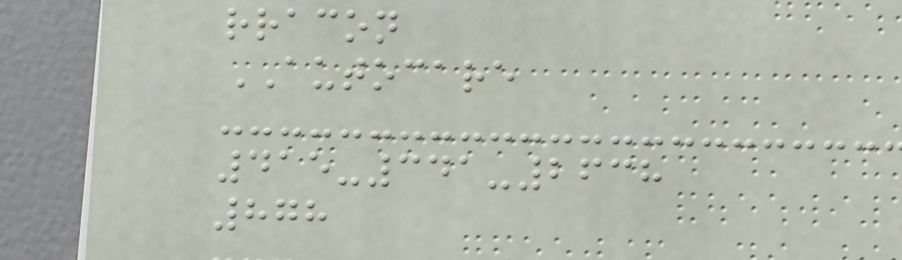rracon
AUTOCARE
415-341-2638
878
